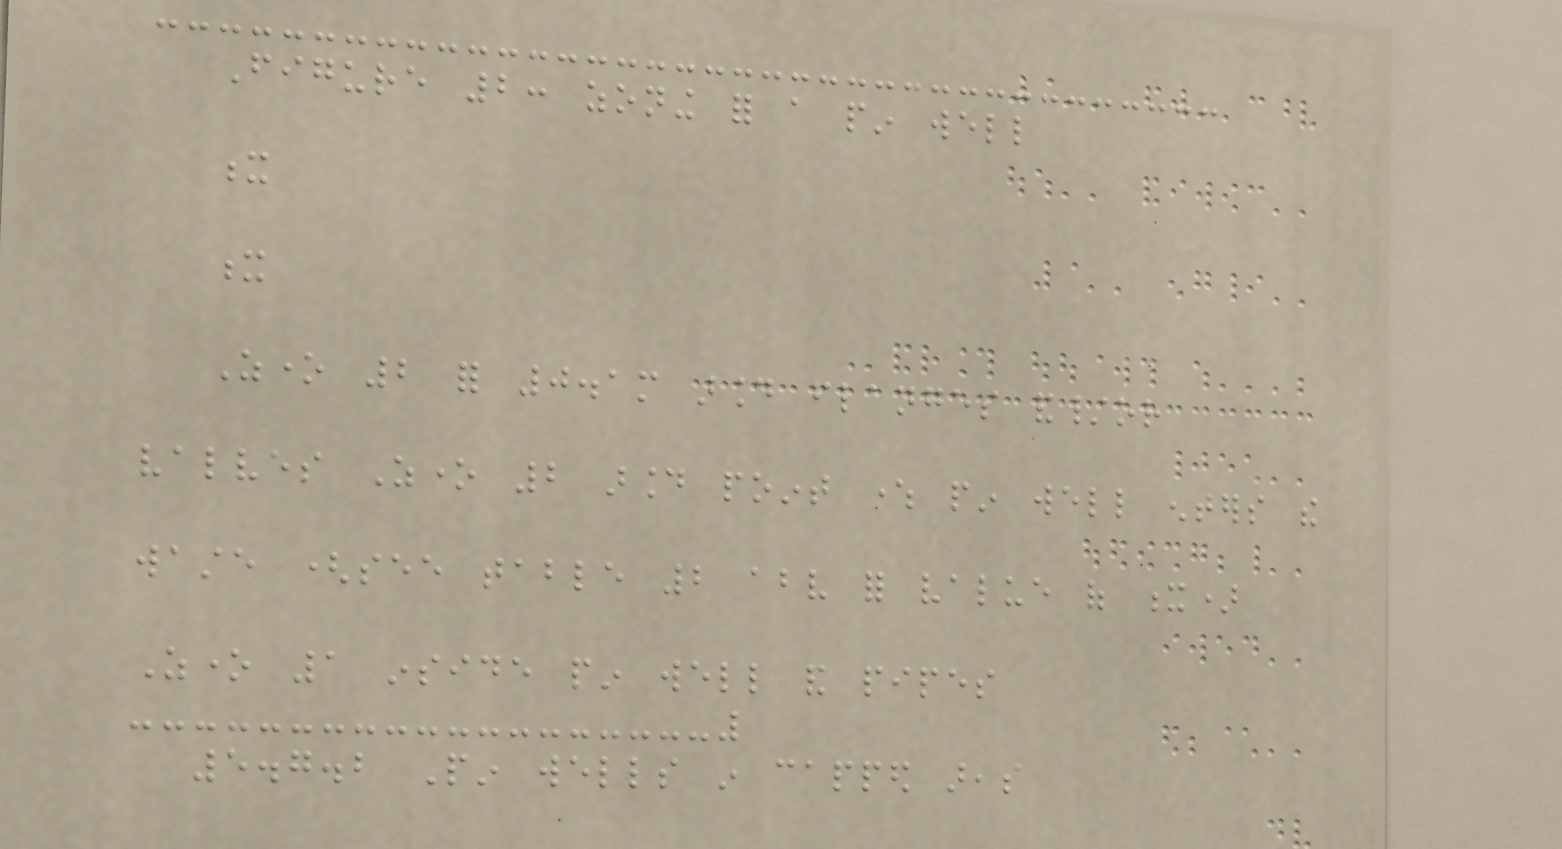Figure 2: zoning for a pin well
x
x
Zone 2 for 0.1m around flanges and/or
valves Zone 2 around point where pin well enters the
waste (see table 2 above for value of x)
Zone 1 inside pin well and pipes
5.7.2 Pin wells in capped areas
